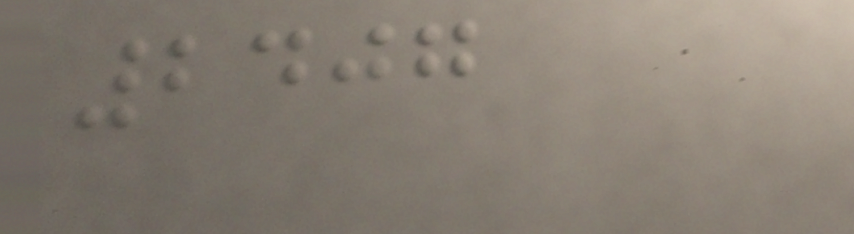2407
